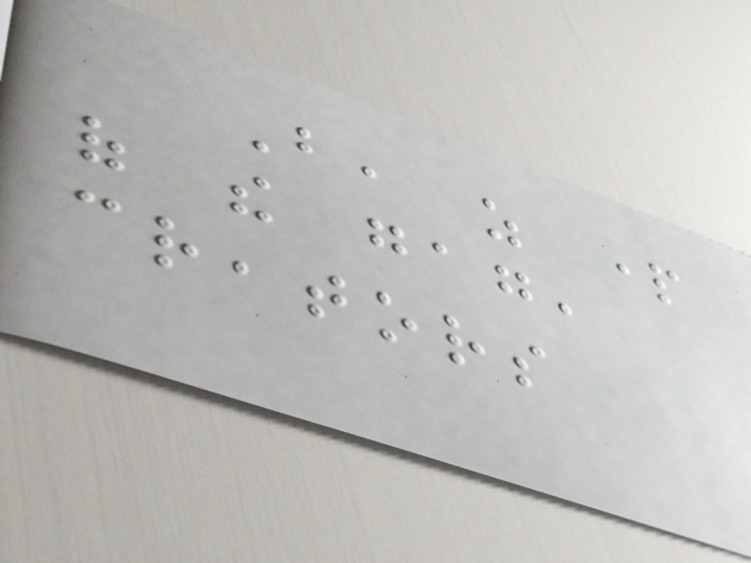But, as part
of the gag,
creators
